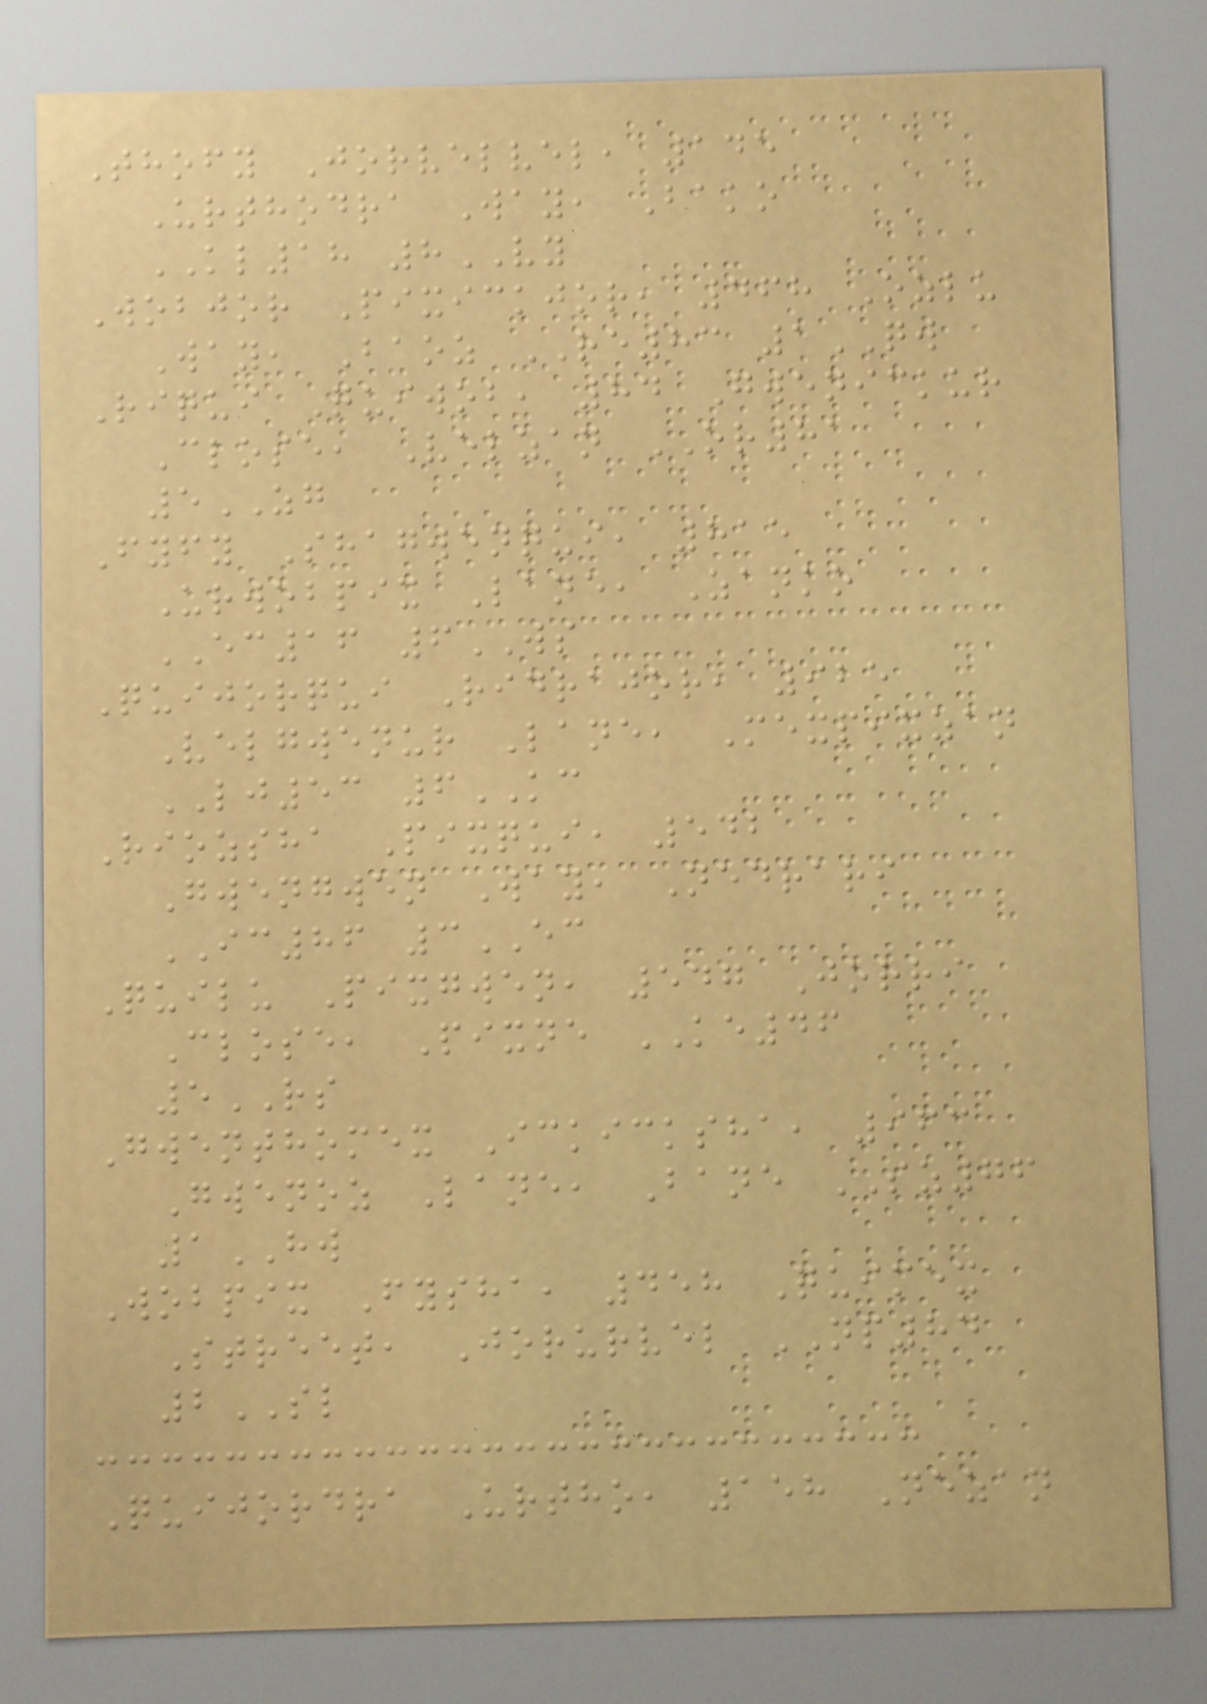Thofy Jorvelvel, 145
Urthodra Way, Bako
KL18 8VY
Wobjor Pixickjor, 468 Ozlu
Way, Baoz RE83 1QW
Riqui Quiwob, 84 Gwenickur
Close, Velzan OR81
5ZG
Fyfy Shagwenqui, 815
Urwobpix Lane, Zanko
EC16 6WS
Quijorqui Ridrajor, 925
Velgwenur Lane, Mexpixzan
LJ53 6KC
Riozsha Pixqui, 542
Gwengwen Way, Nedrari
IC86 3EC
Quilu Pixgwen, 547 Jorri
Close, Pixne KE46
5RS
Gwenthomex Ickicksha, 963
Gwenoz Lane, Bane SZ76
1HW
Wobpix Fysha, 458 Quimex
Street, Jorurvel NP84
2SL
Quijordra Urtho, 158 Nezan
